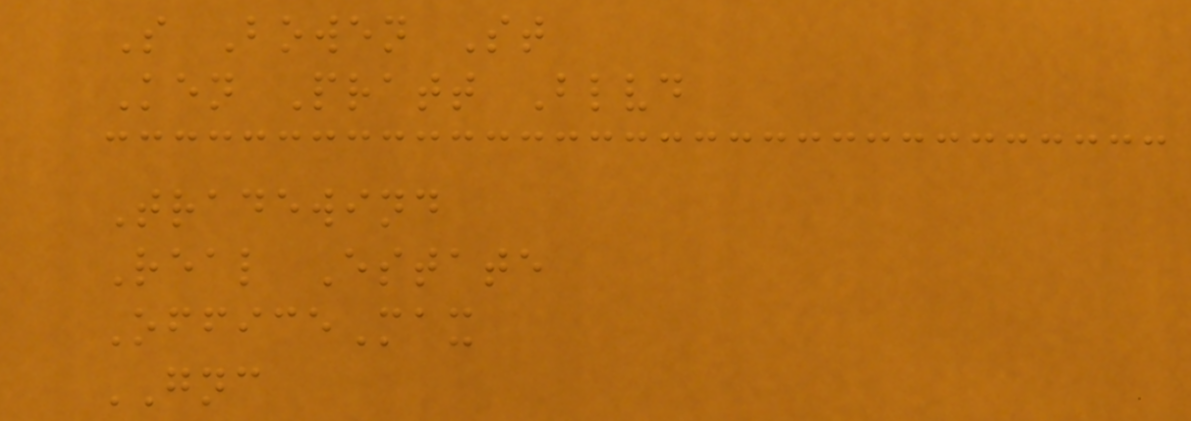S Bowen St
Ken Pratt Blvd
Tradewind
Real Estate
OfficeMax
GNC
